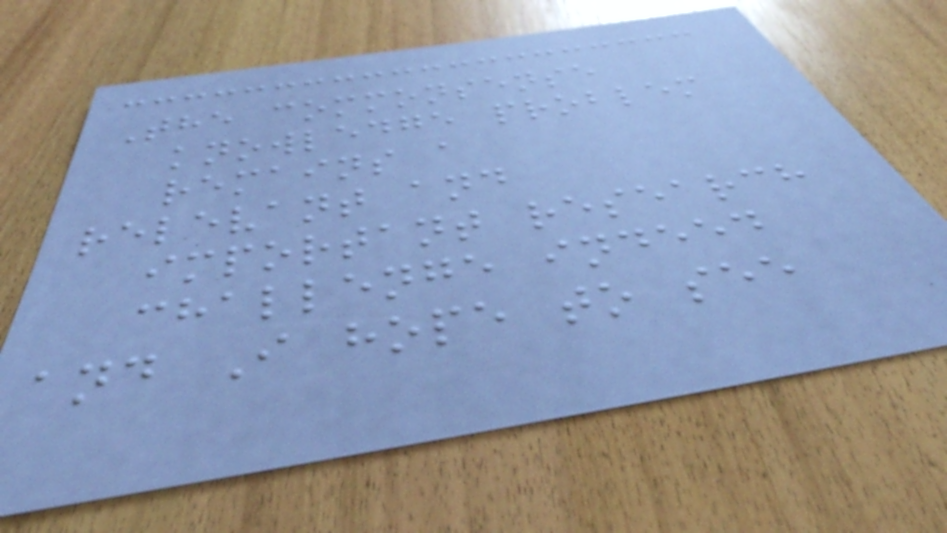The commonsense
knowledge problem
remains a
relevant and
important research
challenge indeed
and I hope to see
